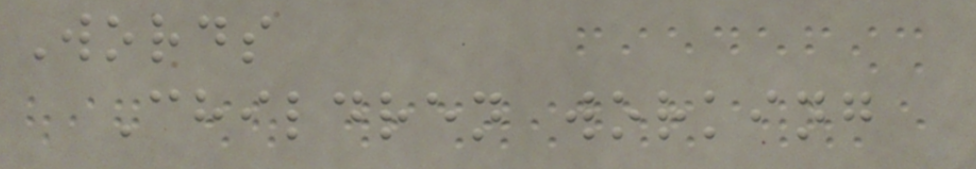Words
Children working
